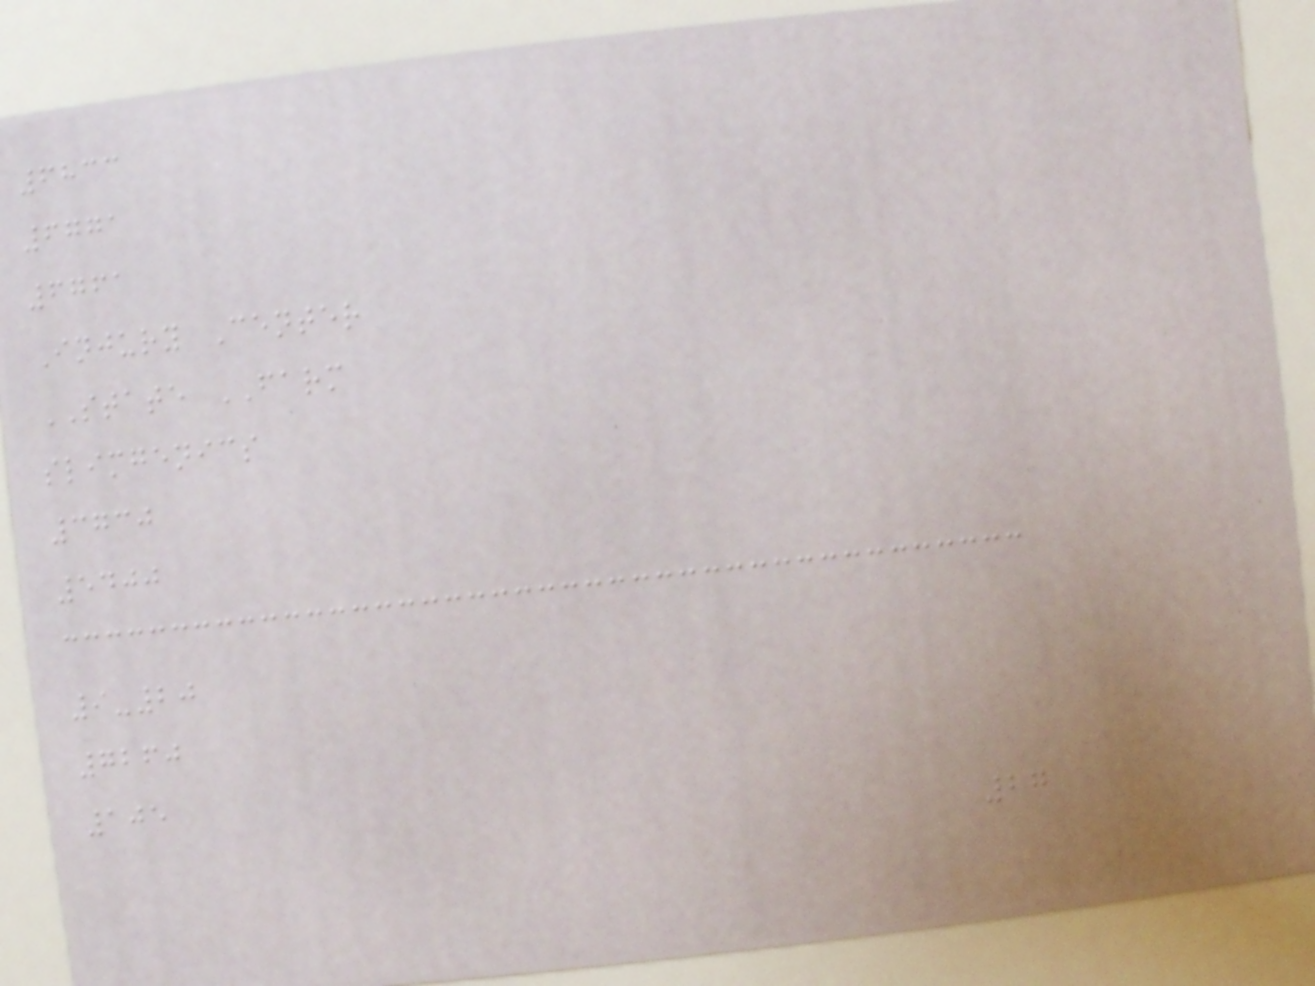6833
6771
6761
Injury Center
STATE FARM
slimgenics
3730
5400
9-20
7260
105
27
